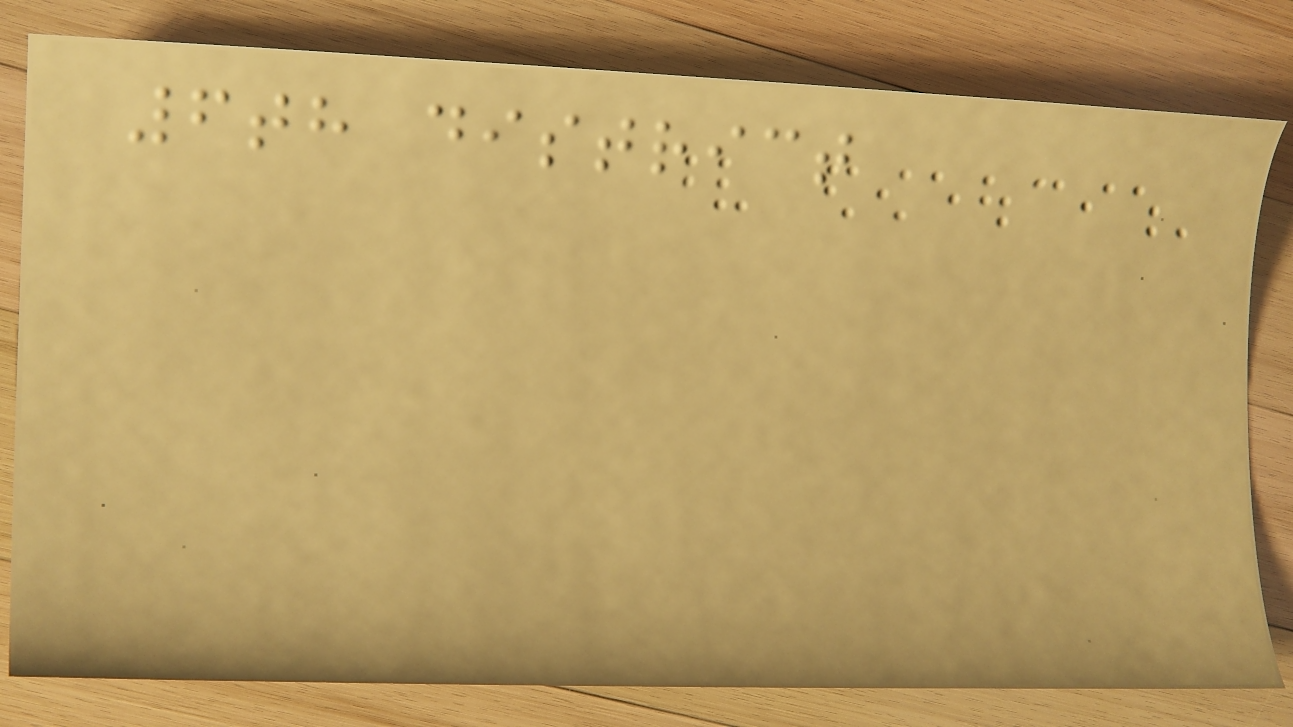6th district
